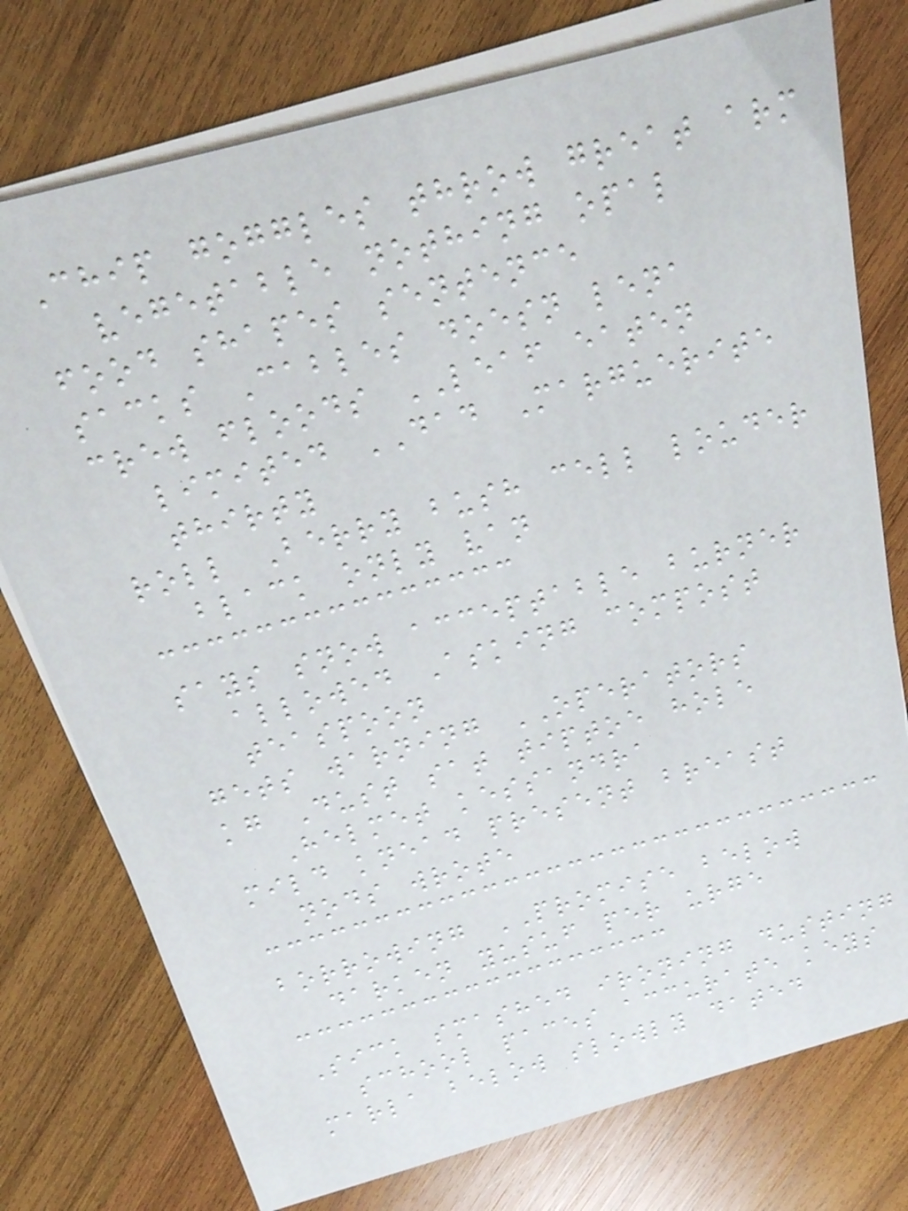Chip goggles throw great arm
vegetable nothing opal
food shapes sentence
sacks Cables doesn lena
crew floods LEAF eaten
limited DAD Marguerite
thirty
roll Berry bush cell louder
black only van
says snow acceptable burner
allowed Asking compost
teaspoon
gets warning OPERATORS
kg Dust sat tiptoe hole
Helmet kessandra
mild knead present breast
nods wrote
borrowing PROMISE below
darken yusuf per urge
Sick smashed ironing dusting
school paces accurate keys
marla below slowly dated
